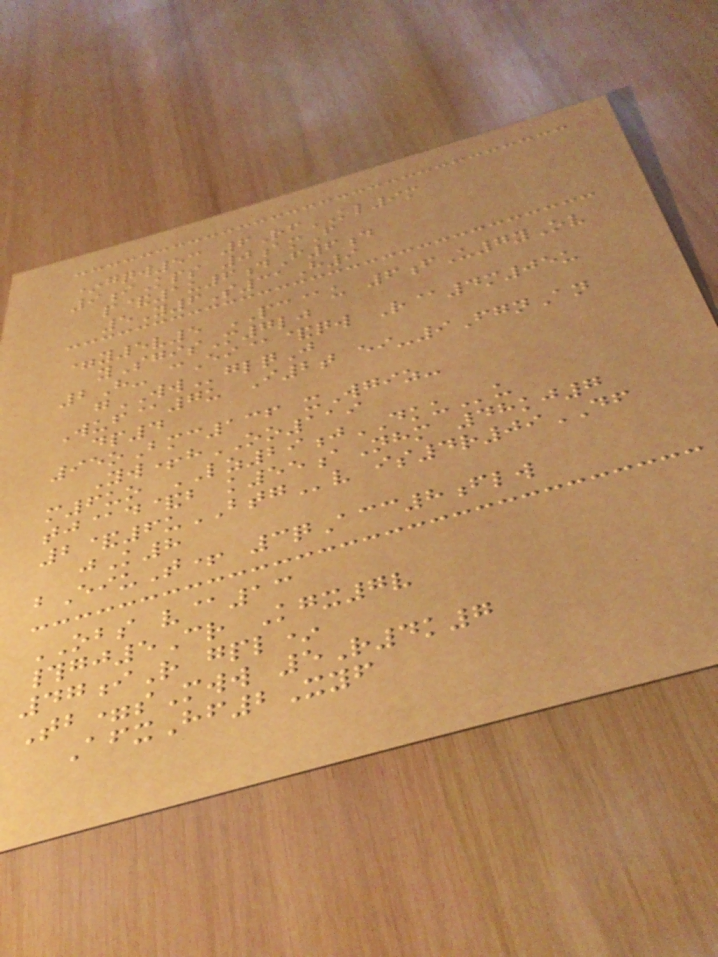*gqw53 6RfKL9m
9iKps 0amF
p&1u6dF6d
5Y6S31H9
=y5v5 PC@u 6fU7yOv
ySgisM7lj
2H- cEi@&qw R@4m05u
gWWglqJ
Wuf@7u I2t ei-9FgnAn
dp4
95oBmc136 xWgiz-
Yw+hOO119
m6uo LZ29jDKUu
tj@d&b k55aNhm 48kj7
2&6uBTGv is4r09DF
jK8
bEiuT+ 3qAcc8flw
OBS v@13
#gj5Cr Kgx7v
47iR gpl*
Tb=sMww 5R4k7
AfxHf2Xyf
